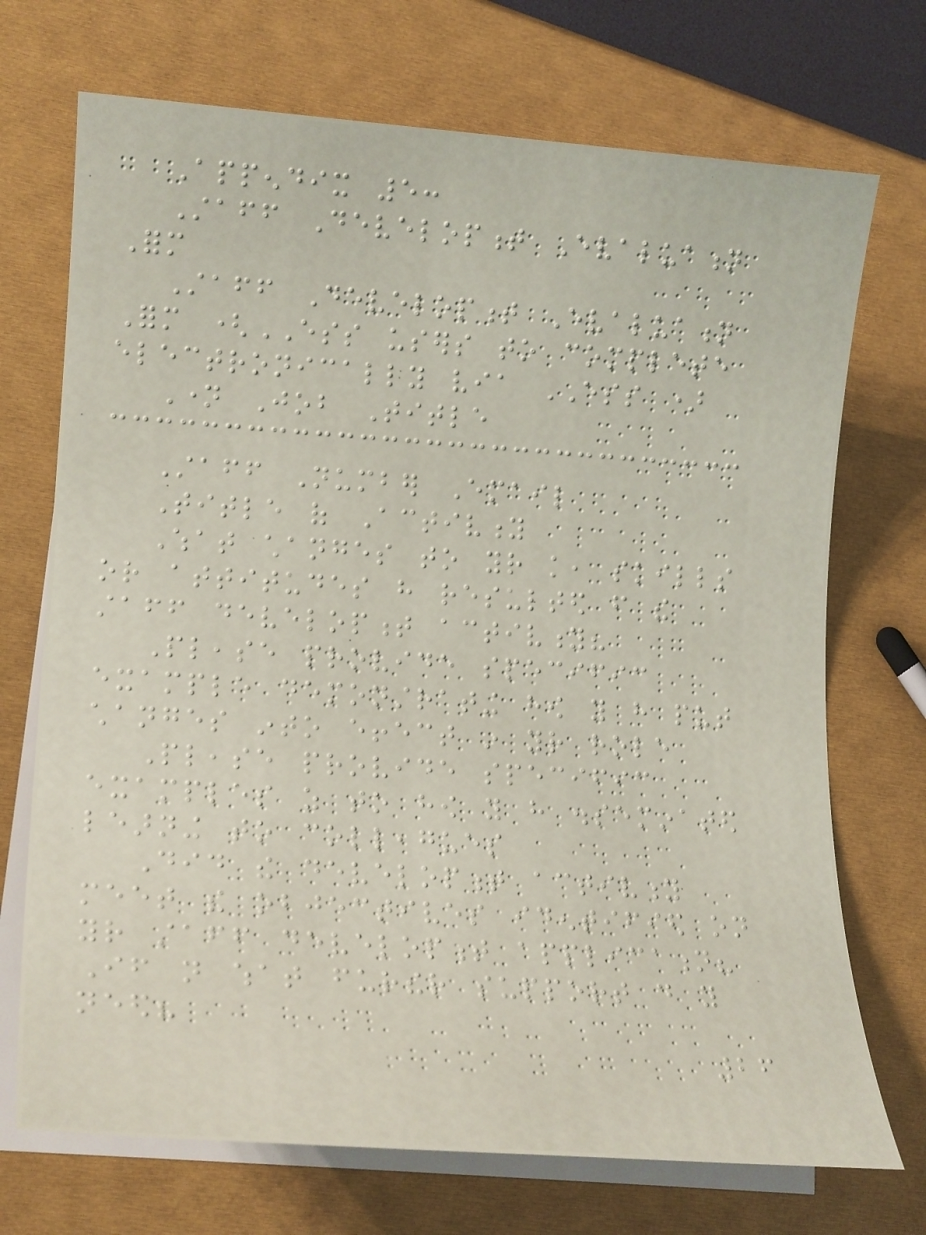Appendix 5:
Staff Development Evaluation
Form
Staff Development Evaluation
Form (ESS users to complete
electronically via ESS )
Name Job Title
Staff Number Email
Title of Activity
What changes to your knowledge, skills
or attitudes have resulted from the
staff development activity?
Please provide specific
example demonstrating how you have put
changes into effect in your role
Please provide specific
examples as to how you have disseminated
learning to colleagues
Did the development activity
meet the objectives identified on
your staff development application?
If not what further support do you
need?
26
